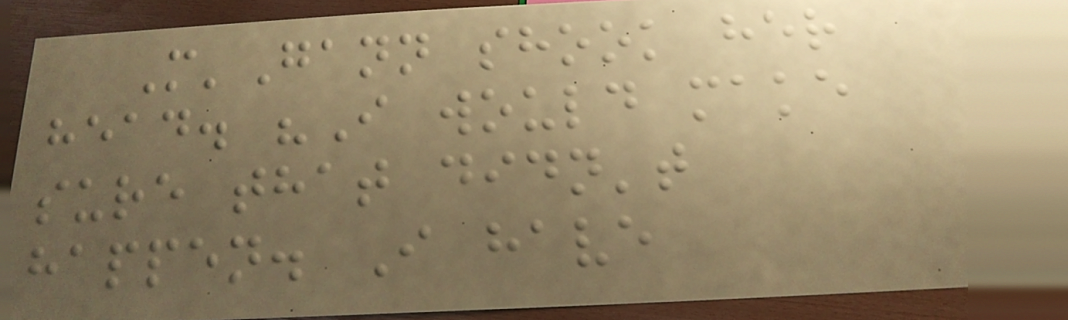M'Gann shook her
head. "I would make
sure that didn't
happen. I have
